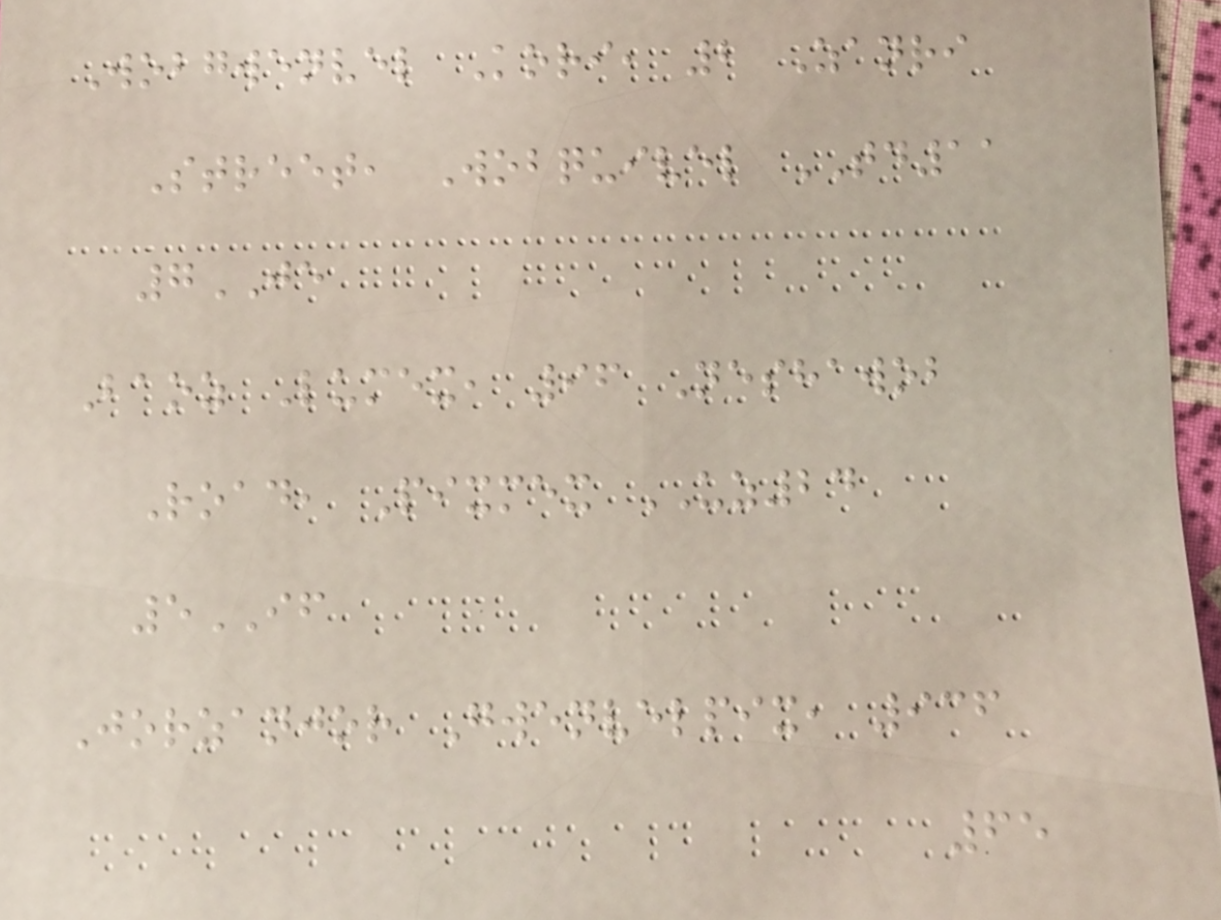Wobgwenvel Kori, 2 Zanri
Street, Wobquivel TD11
7JE
Baoz Lumex, 96 Neshawob
Road, Pixmex UZ24
5IF
Jorzanjor Gwenvelpix, 936
65
